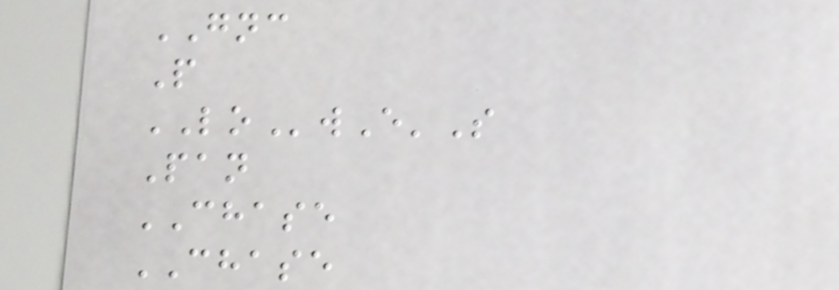GNC
P
LOwE'S
Pan
CHASE
CHASE
